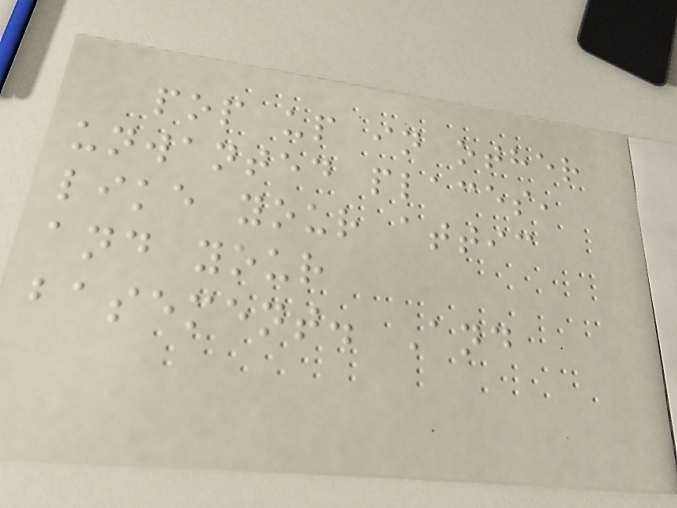pop up in other
unwanted places,
like your attic
and your
basement. And
